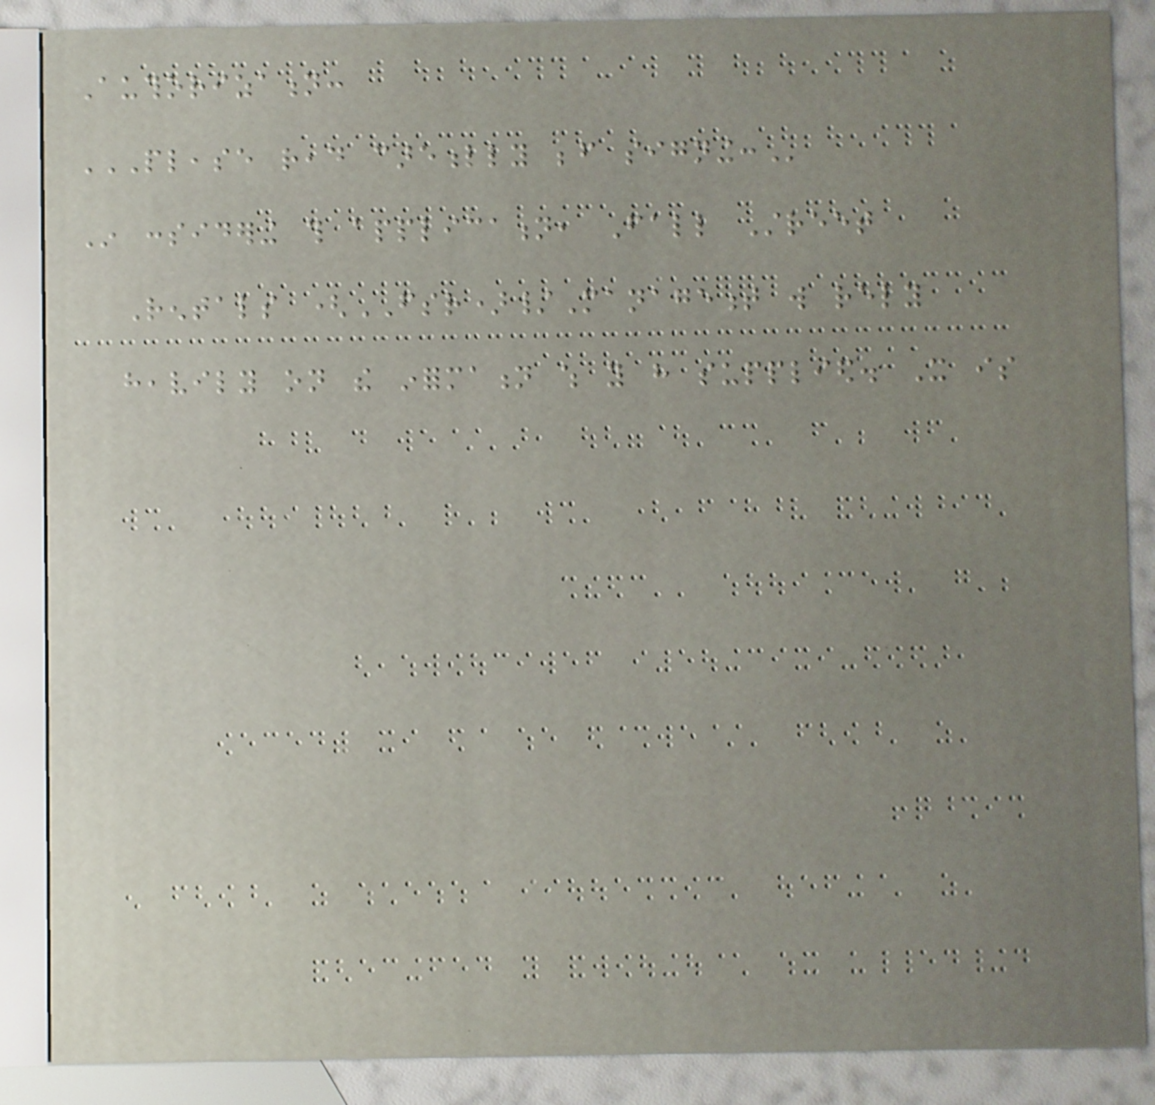Authorization:
PLEASE READ CAREFULLY BEFORE SIGNING:
In considering this application, Fall Street
Rentals (FSR)/Management will rely
heavily on the information which you have supplied. It is
